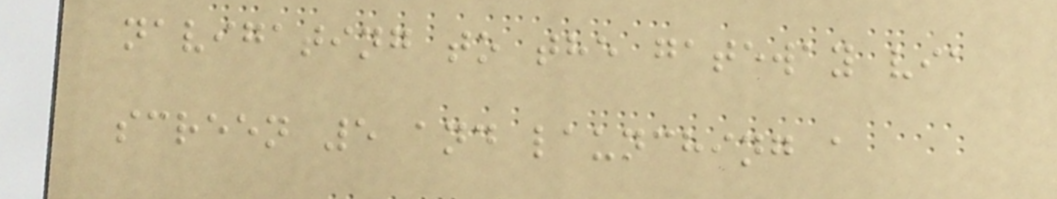navigating to the gateway via
screen 5 and launching a
